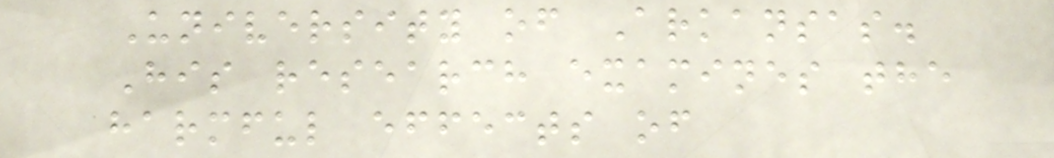University of Arkansas.
His research examines the
harmful effects of
